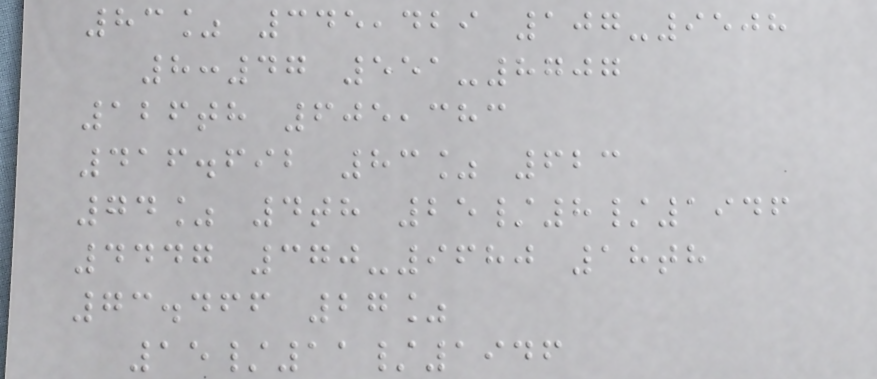83% 345,429 107-9508
8:47 551-8707
126th 605,383
416.692 83% 623
74% 4th 25/8/1946
4447 370-9680 18th
73.466 27%
15/11/1946
